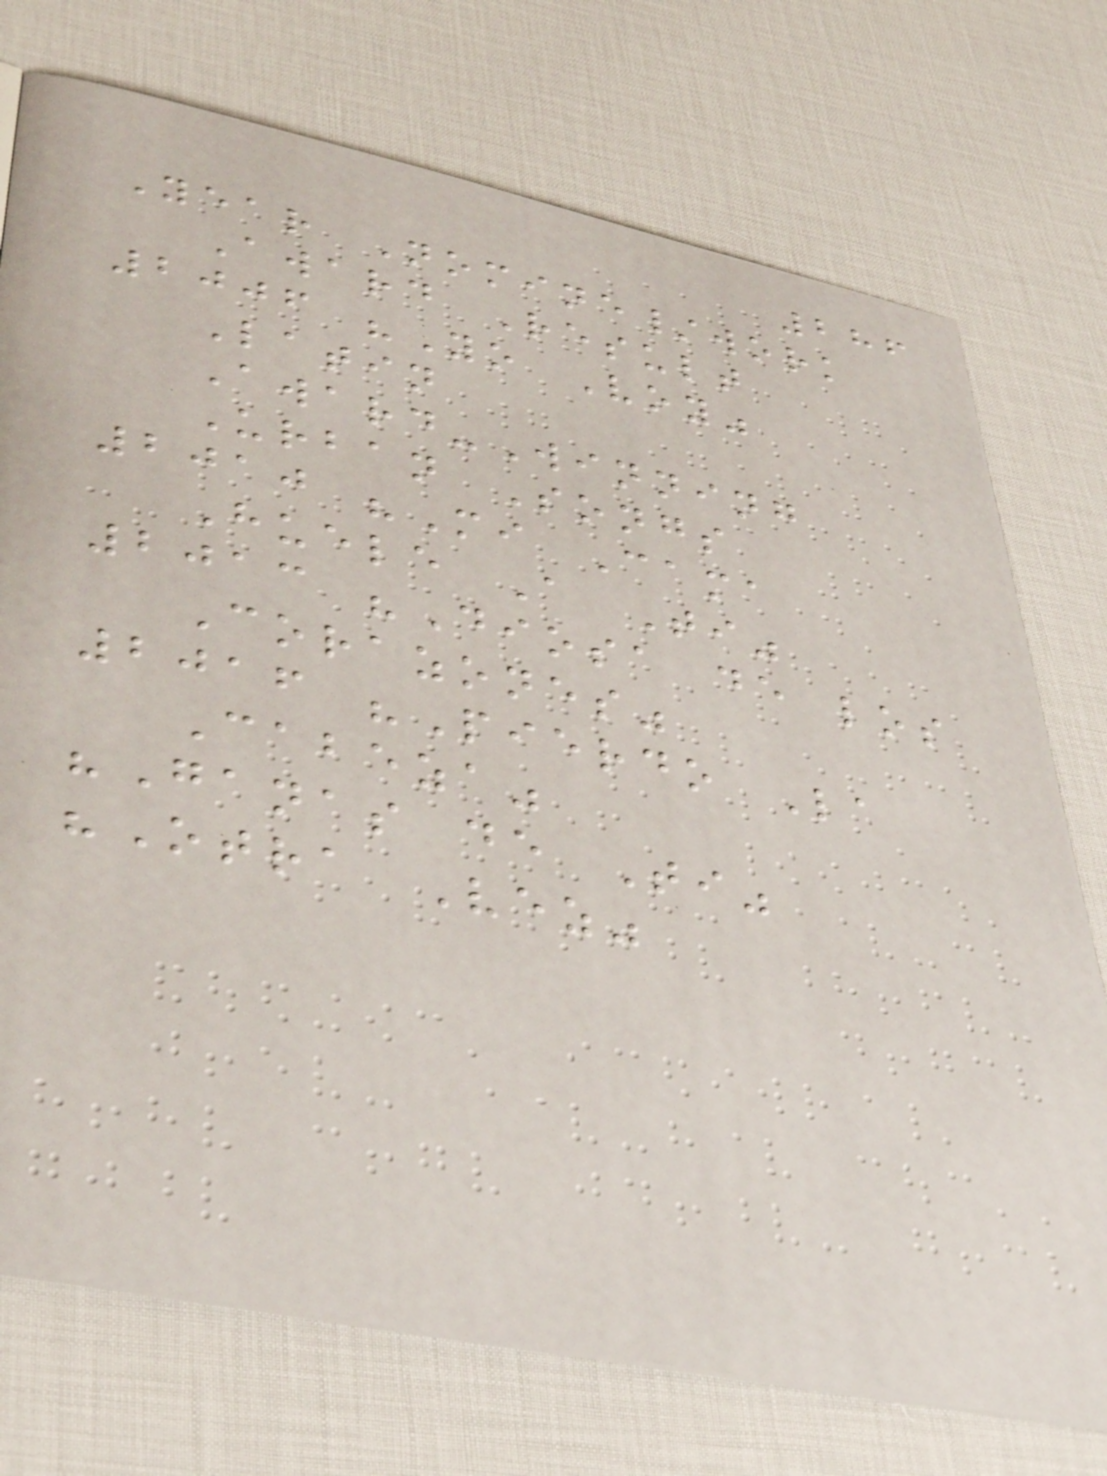286
Year Nomine/work
Award Result
2006 "Yo Voy"
Latin
Award-Winning
Urban Songs
2010 "Mi Cama
Huele A Ti"
2013 "Diosa de los
Corazones"
2016 "Pierdo La
Cabeza"
"Ganas de Ti"
"Otra Vez"
